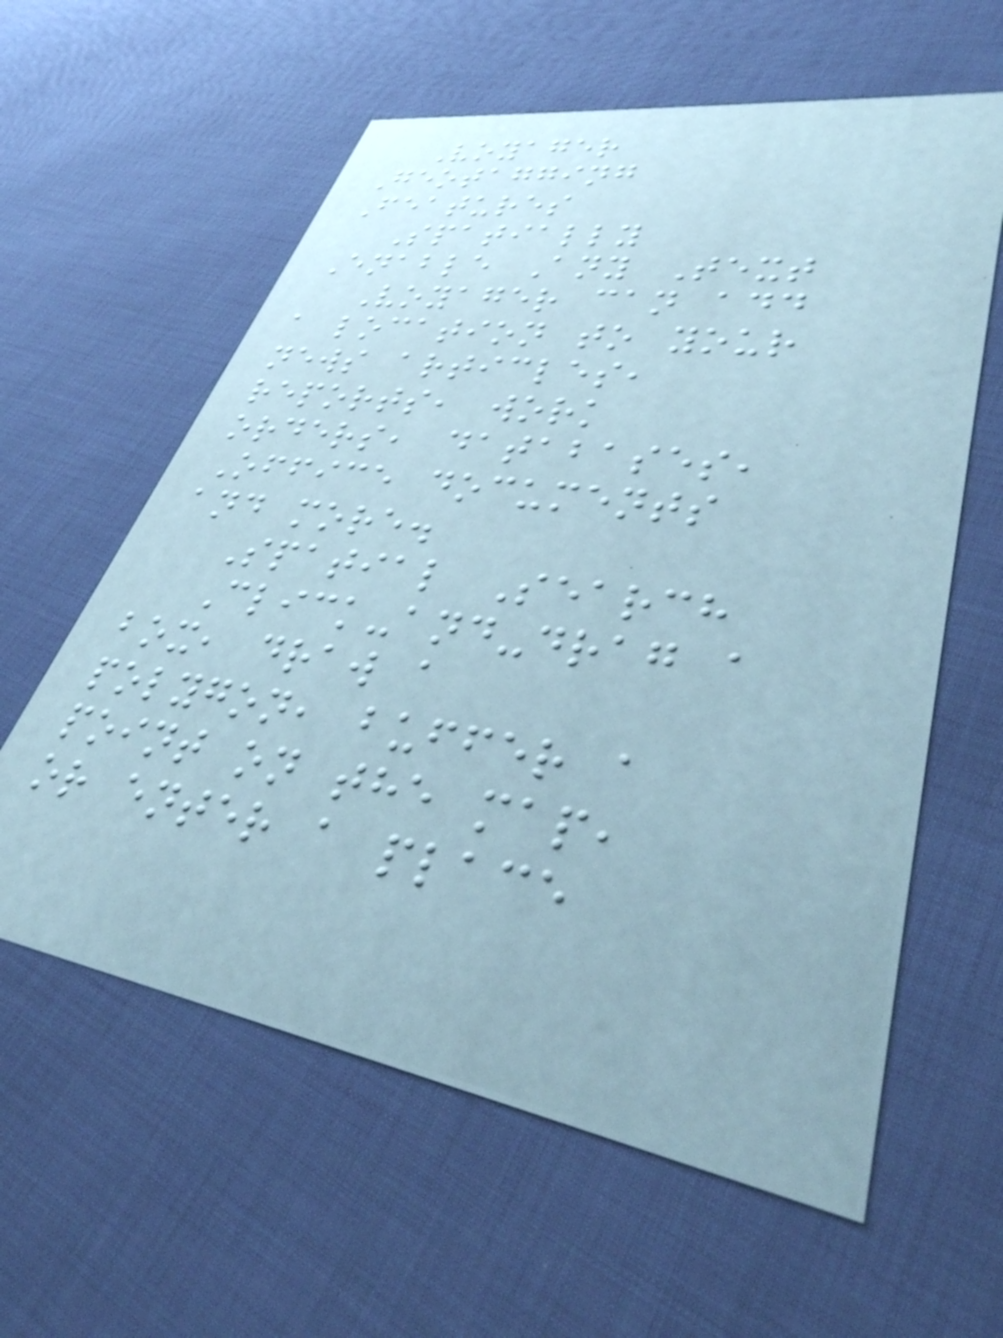Voyager
Geotagging
Features
Spatially
Enable Any Text
Voyager can add
a location to your
news articles,
reports, work
orders, databases,
Office documents
and more.
Spatial Search
Click-and-drag a
box, draw a
polygon, buffer a
point on the map,
or enter a place
